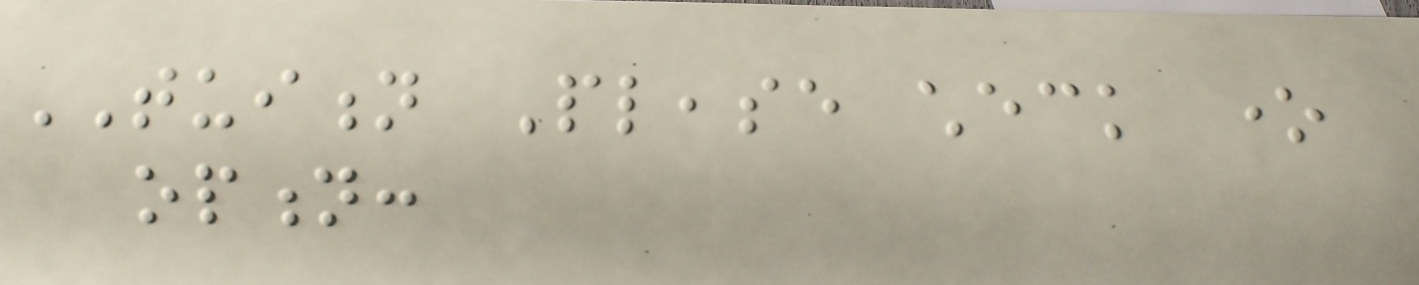TUITION Please check one
option:
